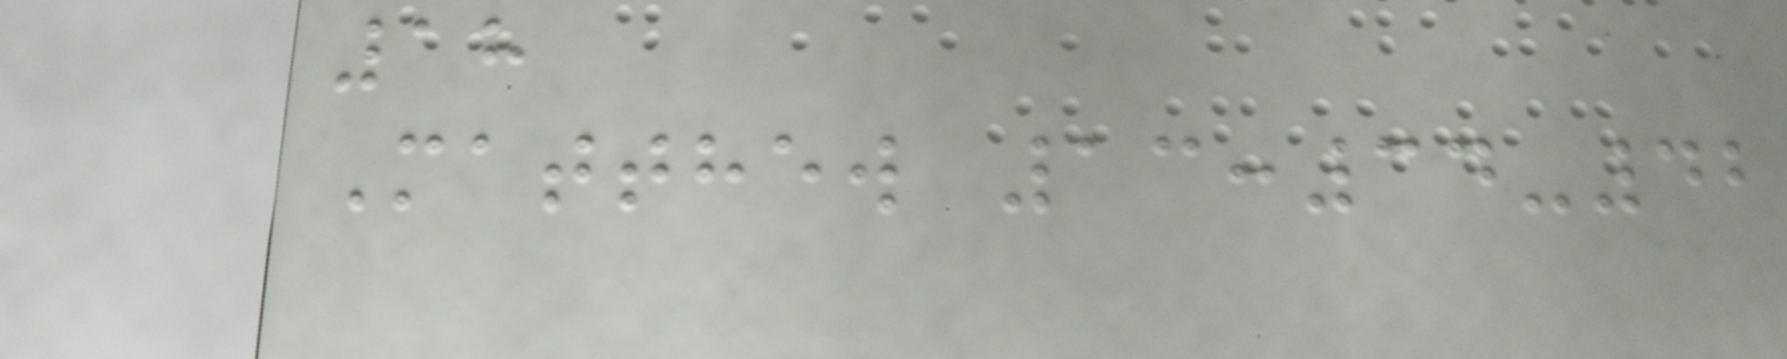18
Matthew 13:34-42
